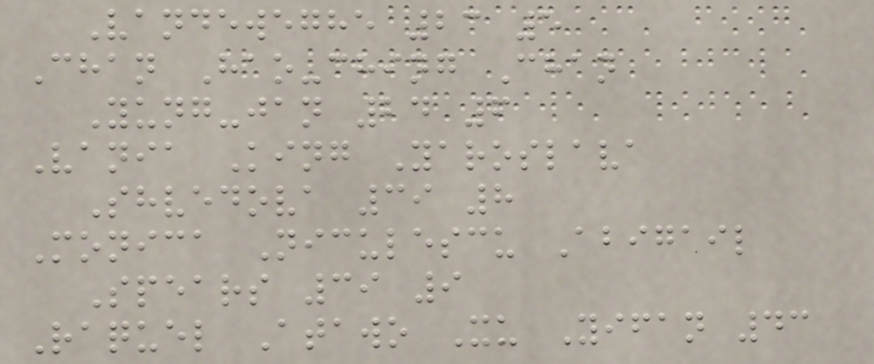Vandeweghe 23 5
Chan Hao-ching Chan
Yung-jan 24 6
Vania King Yaroslava
Shvedova 39 8
Monica Niculescu Abigail
Spears 39 9
Raquel Atawo Xu Yifan 43
